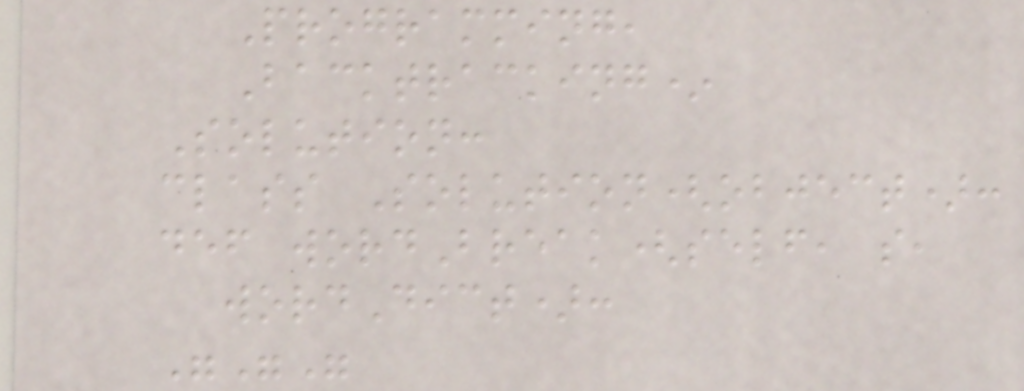Programming,
Backtracking*
Solution:
class Solution(object):
def wordBreak(self, s,
wordDict):
"""
